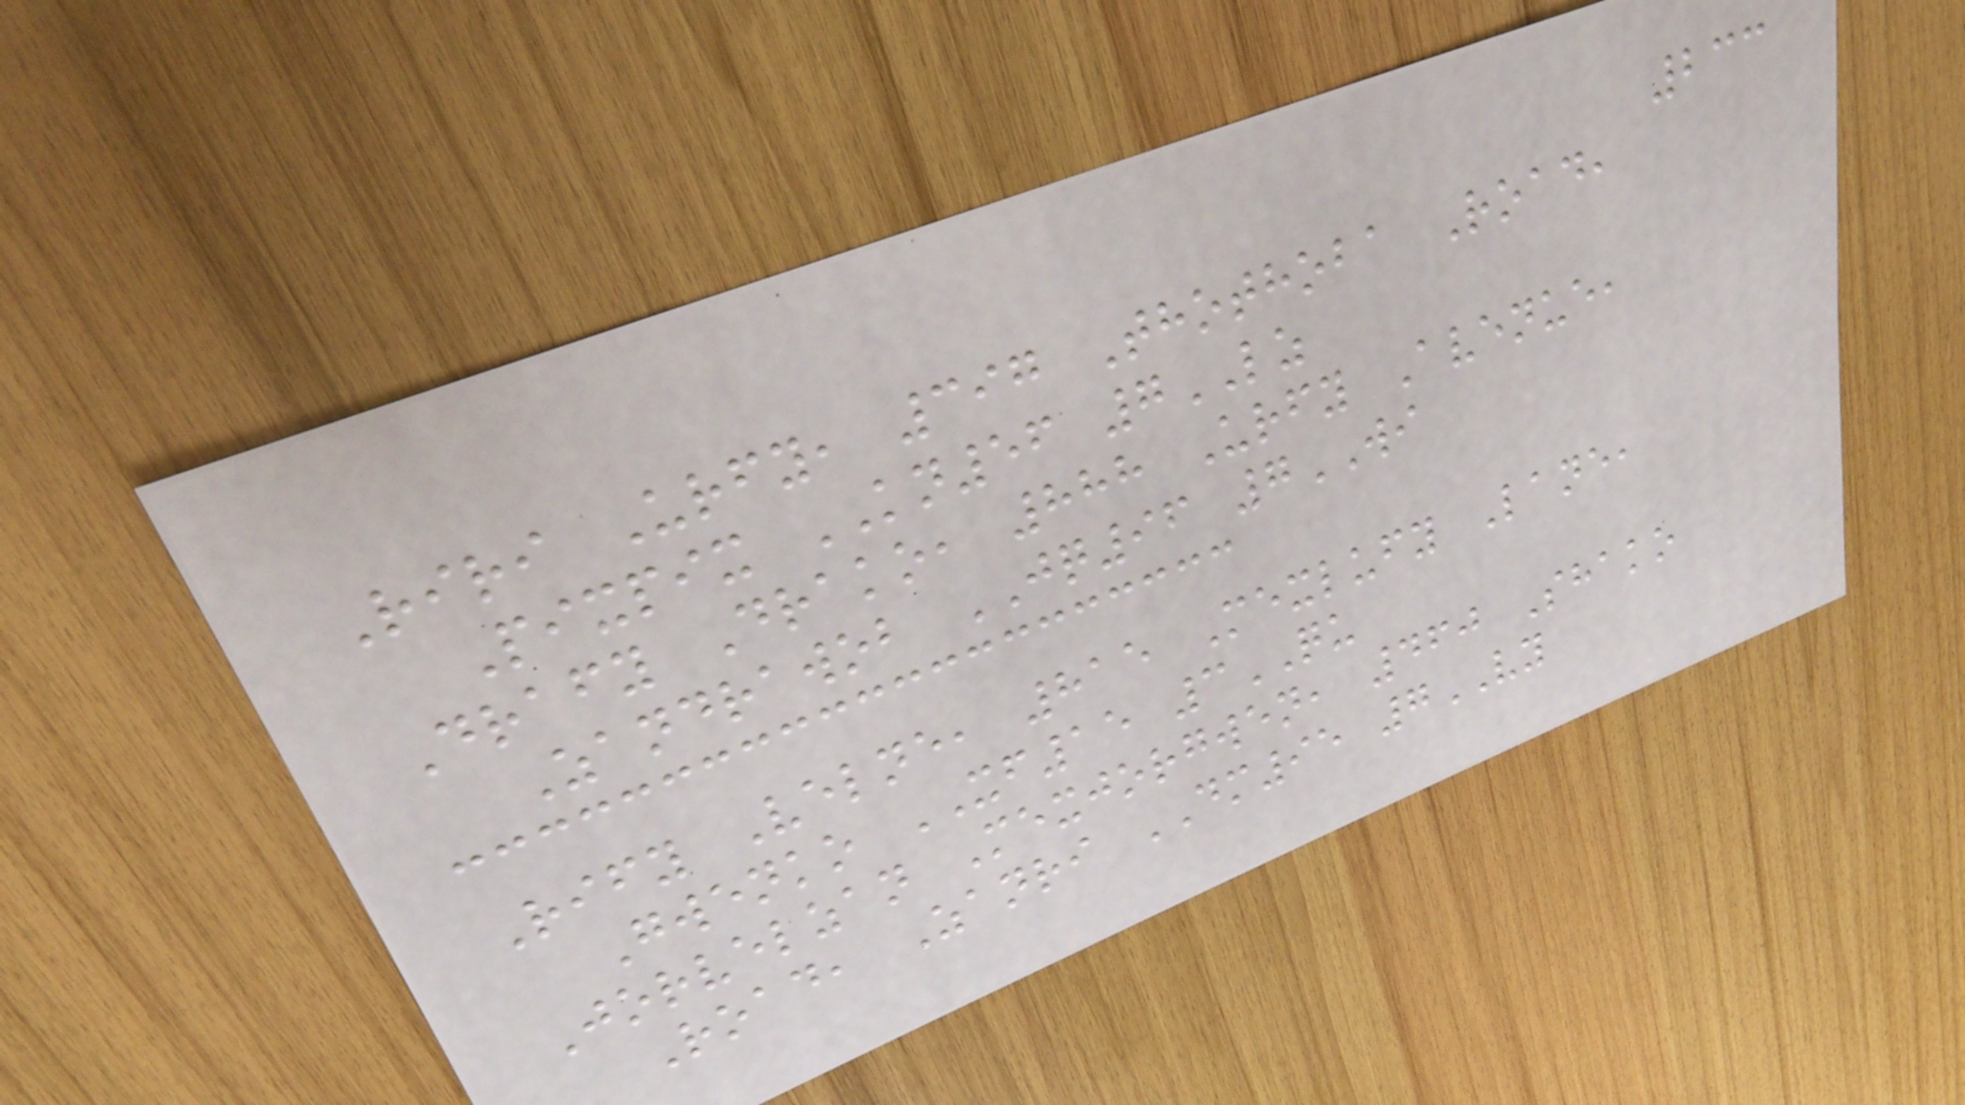233
Riri Urfy, 397 Thothoba Road,
Pixpix KN56 7LZ
Drafy Drako, 888 Urfy Avenue,
Zandrawob JQ96 7WI
Rify Velne, 815 Mexlufy Lane,
Gwenko XF15 3QU
Jorvelzan Mexjorgwen, 460 Shako
Road, Zanri DM95 7VY
